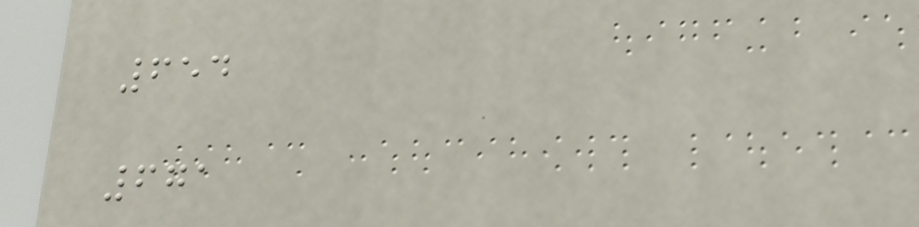654
671
